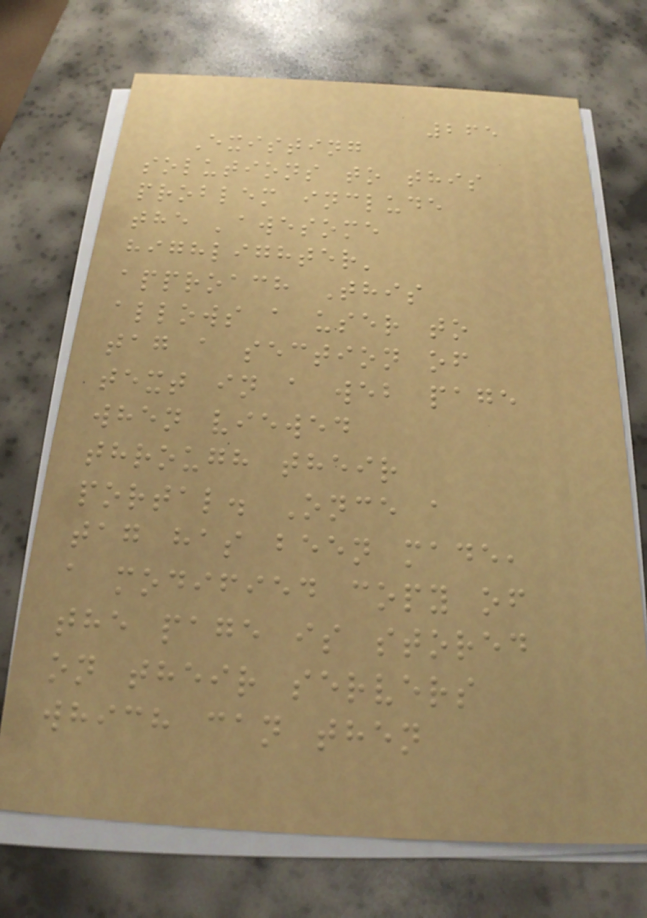265
Existing
solutions to this
problem include
the 'awesome
highlighter'
approach This
allows a user to
tag a section of
text in a web page
when viewed
through their
portal. Once a
tag has been made,
a modified copy of
the page is stored
on their servers
which can then
